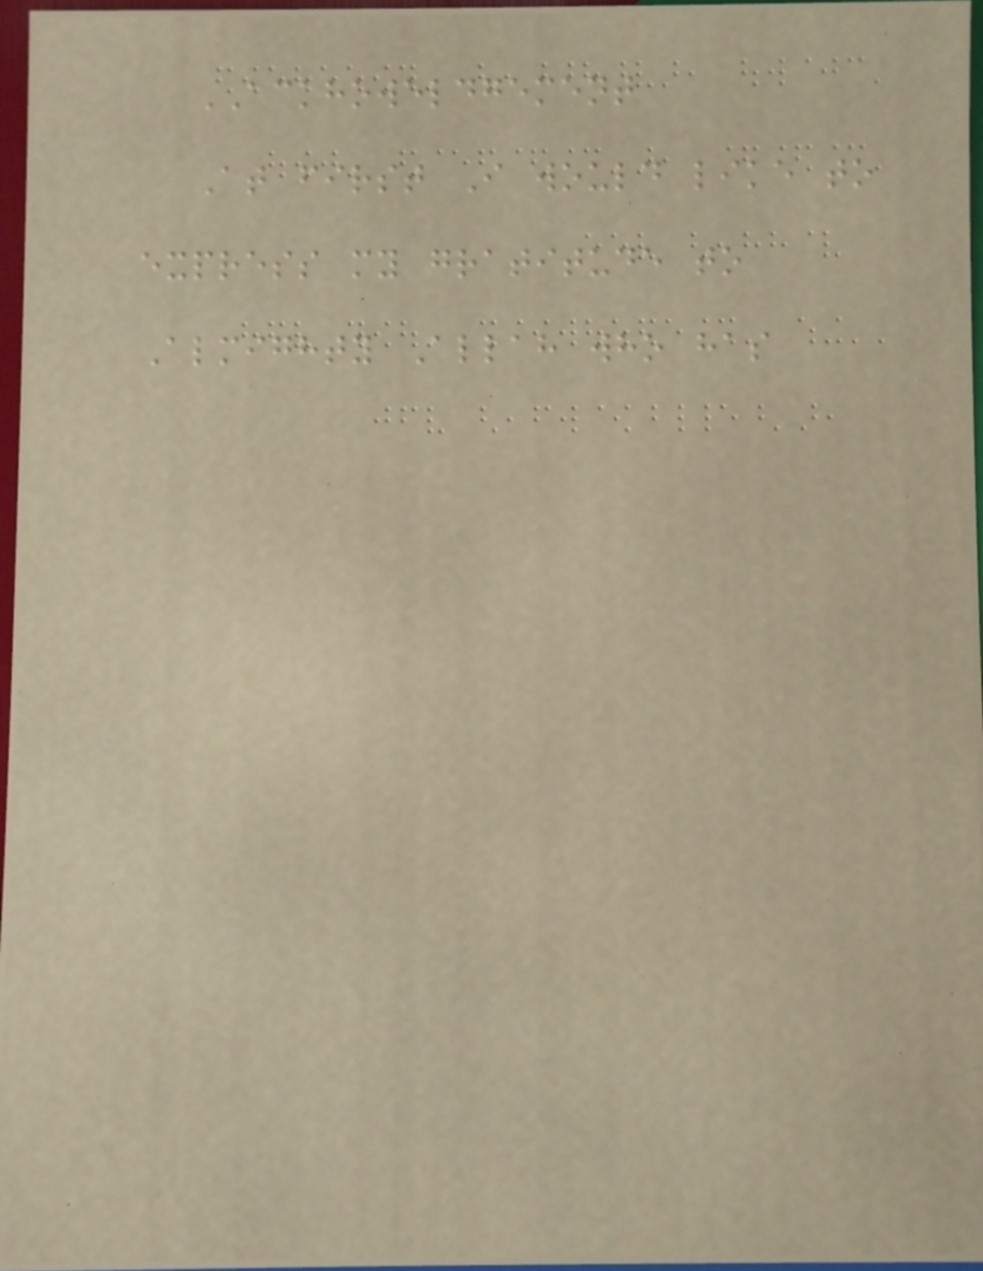ACKHOWELDGEMENT
At first I would like to
express my gratitude to
Almighty Allah who has
